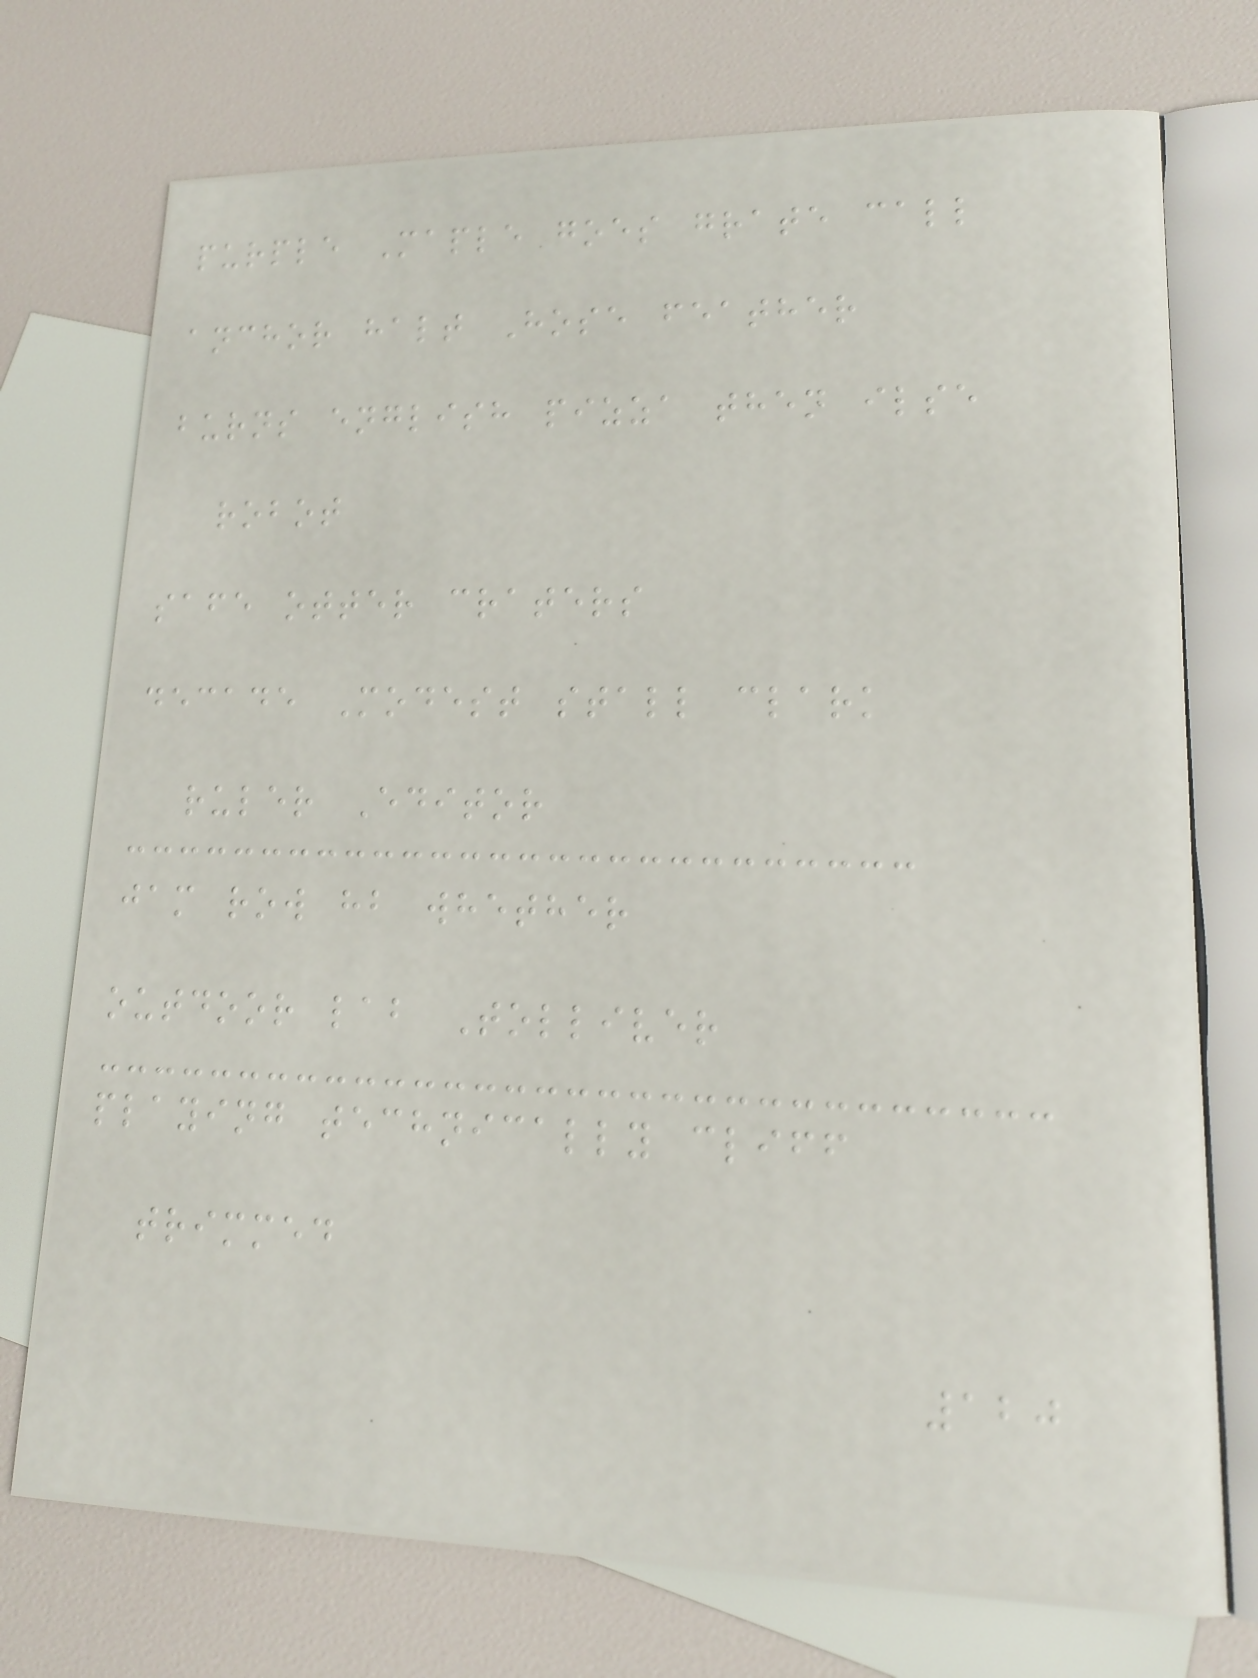purple Maple goes grate call
anchor halt Hose feather
burns english pizza then ilse
robot
safe otter craters
decade Modest stall clark
ruler Editor
jam row hb whether
outdoor lab Tolliver
playing technically cliff
trimmed
120
